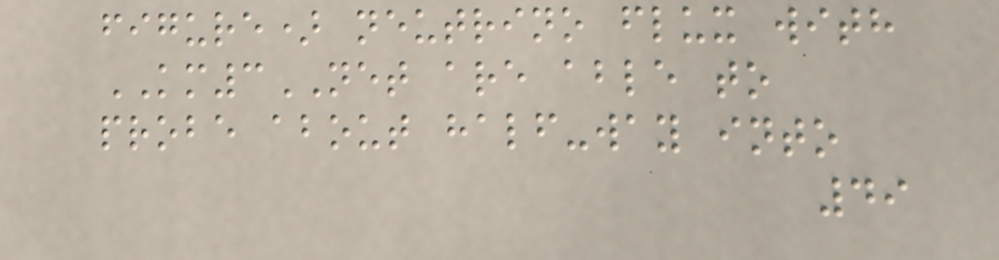figure) neutrino flux with
KM3NET are able to
probe about half-way into
49
